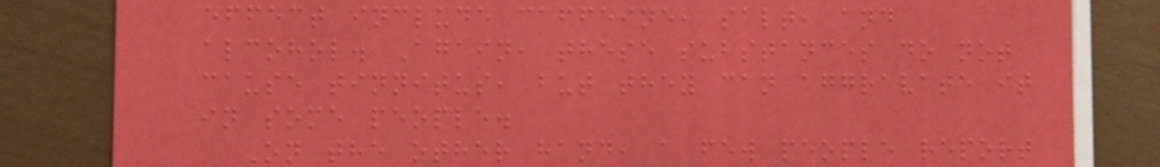effect include caffeine, salt, and
alcohol. Again, these substances do not
cause tinnitus, but they can aggravate it
in some people.
On the other hand, a few people report
